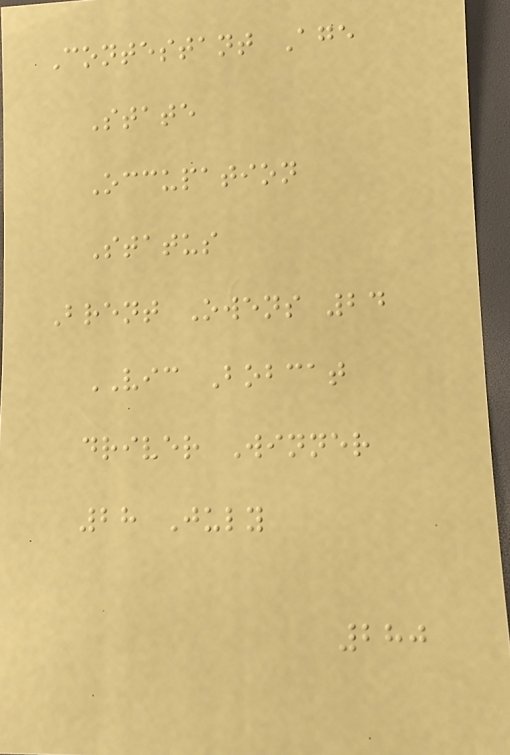Contestant Age
State
Occupation
Status
Brent Owens 24
VIC Bobcat
driver Winner
28 July
280
